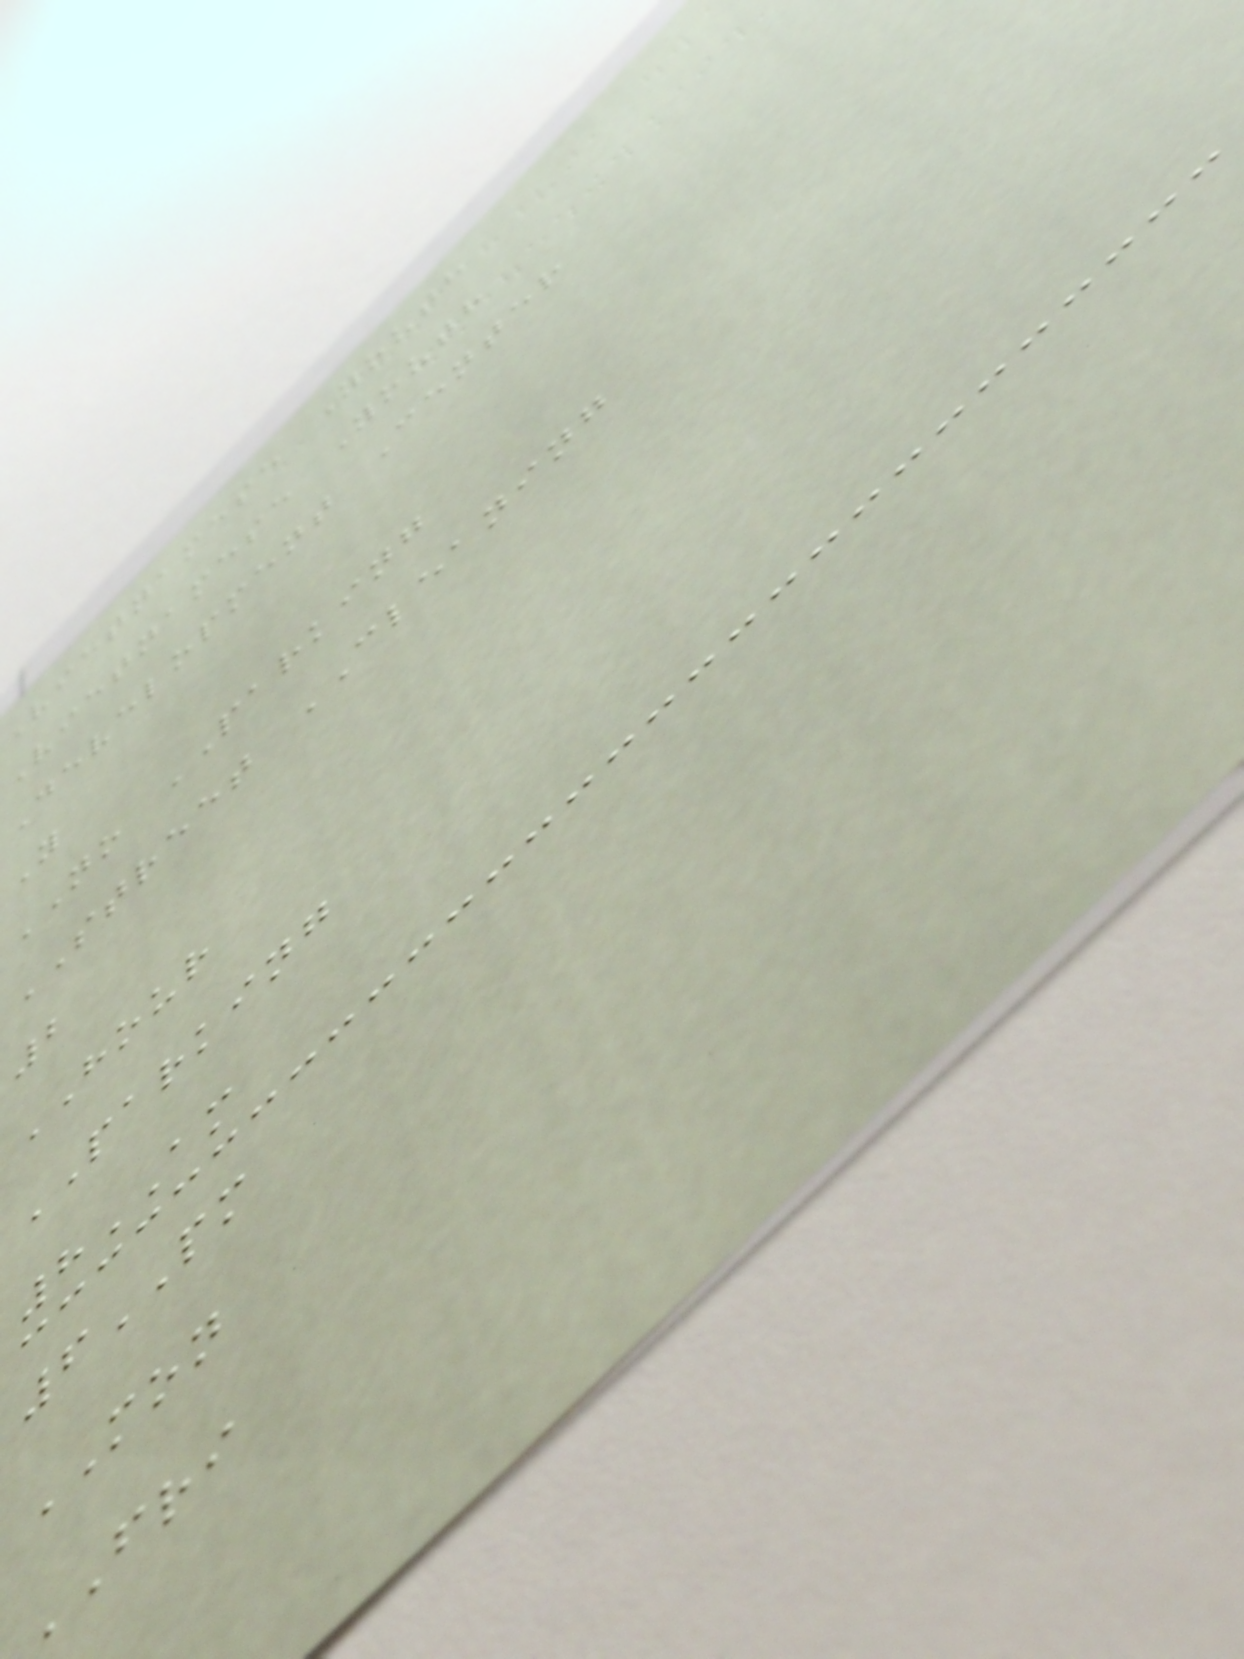Vietnamese Youth
Vietnamese Youth
Development Center
Y
NO PARKING
STREET CLEANING
2
HOUR
PARKING
8AM
6PM
MON
FRI
